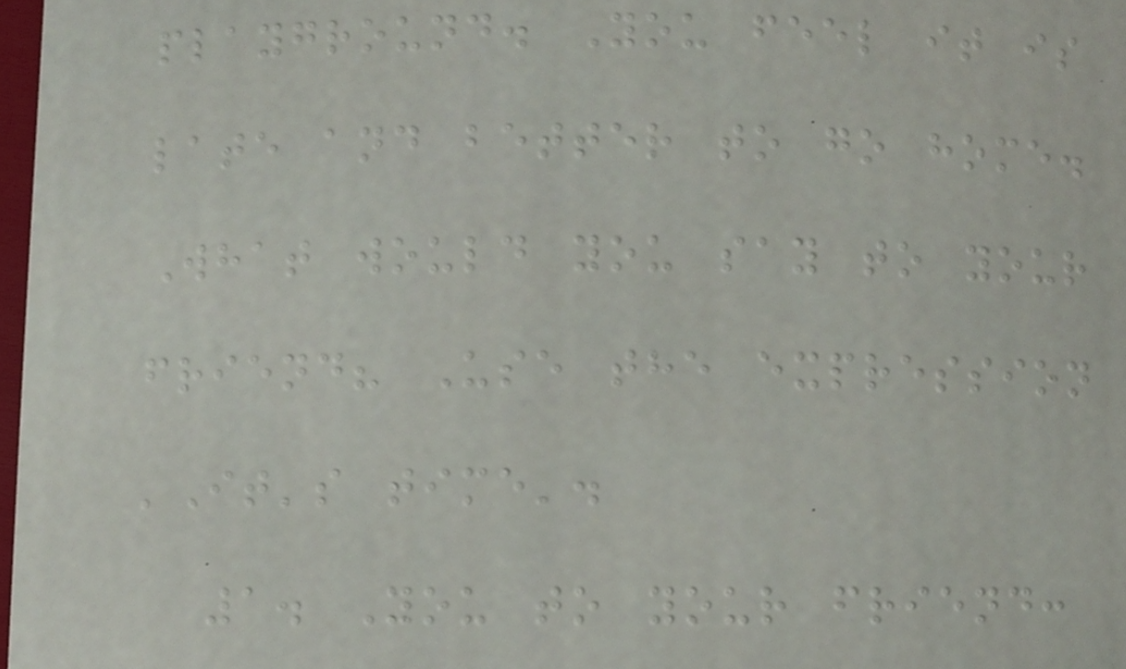playground. You feel it is
late and better to go home.
What would you say to your
friend? Use the expression
'It's time'.
1. You to your friend:
